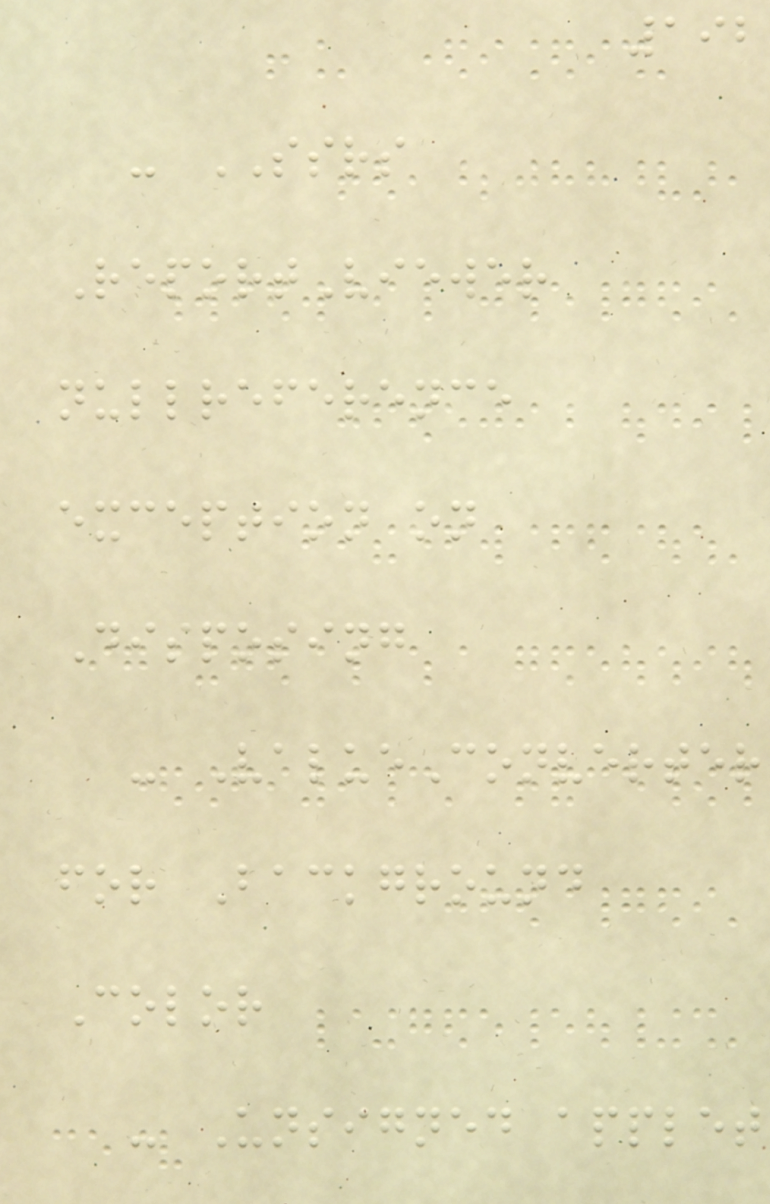192
- SSRS
ReportViewer
nullreference
exception on
Disposing
- ValueConverter
for Background
Color
- Unsigned applet
